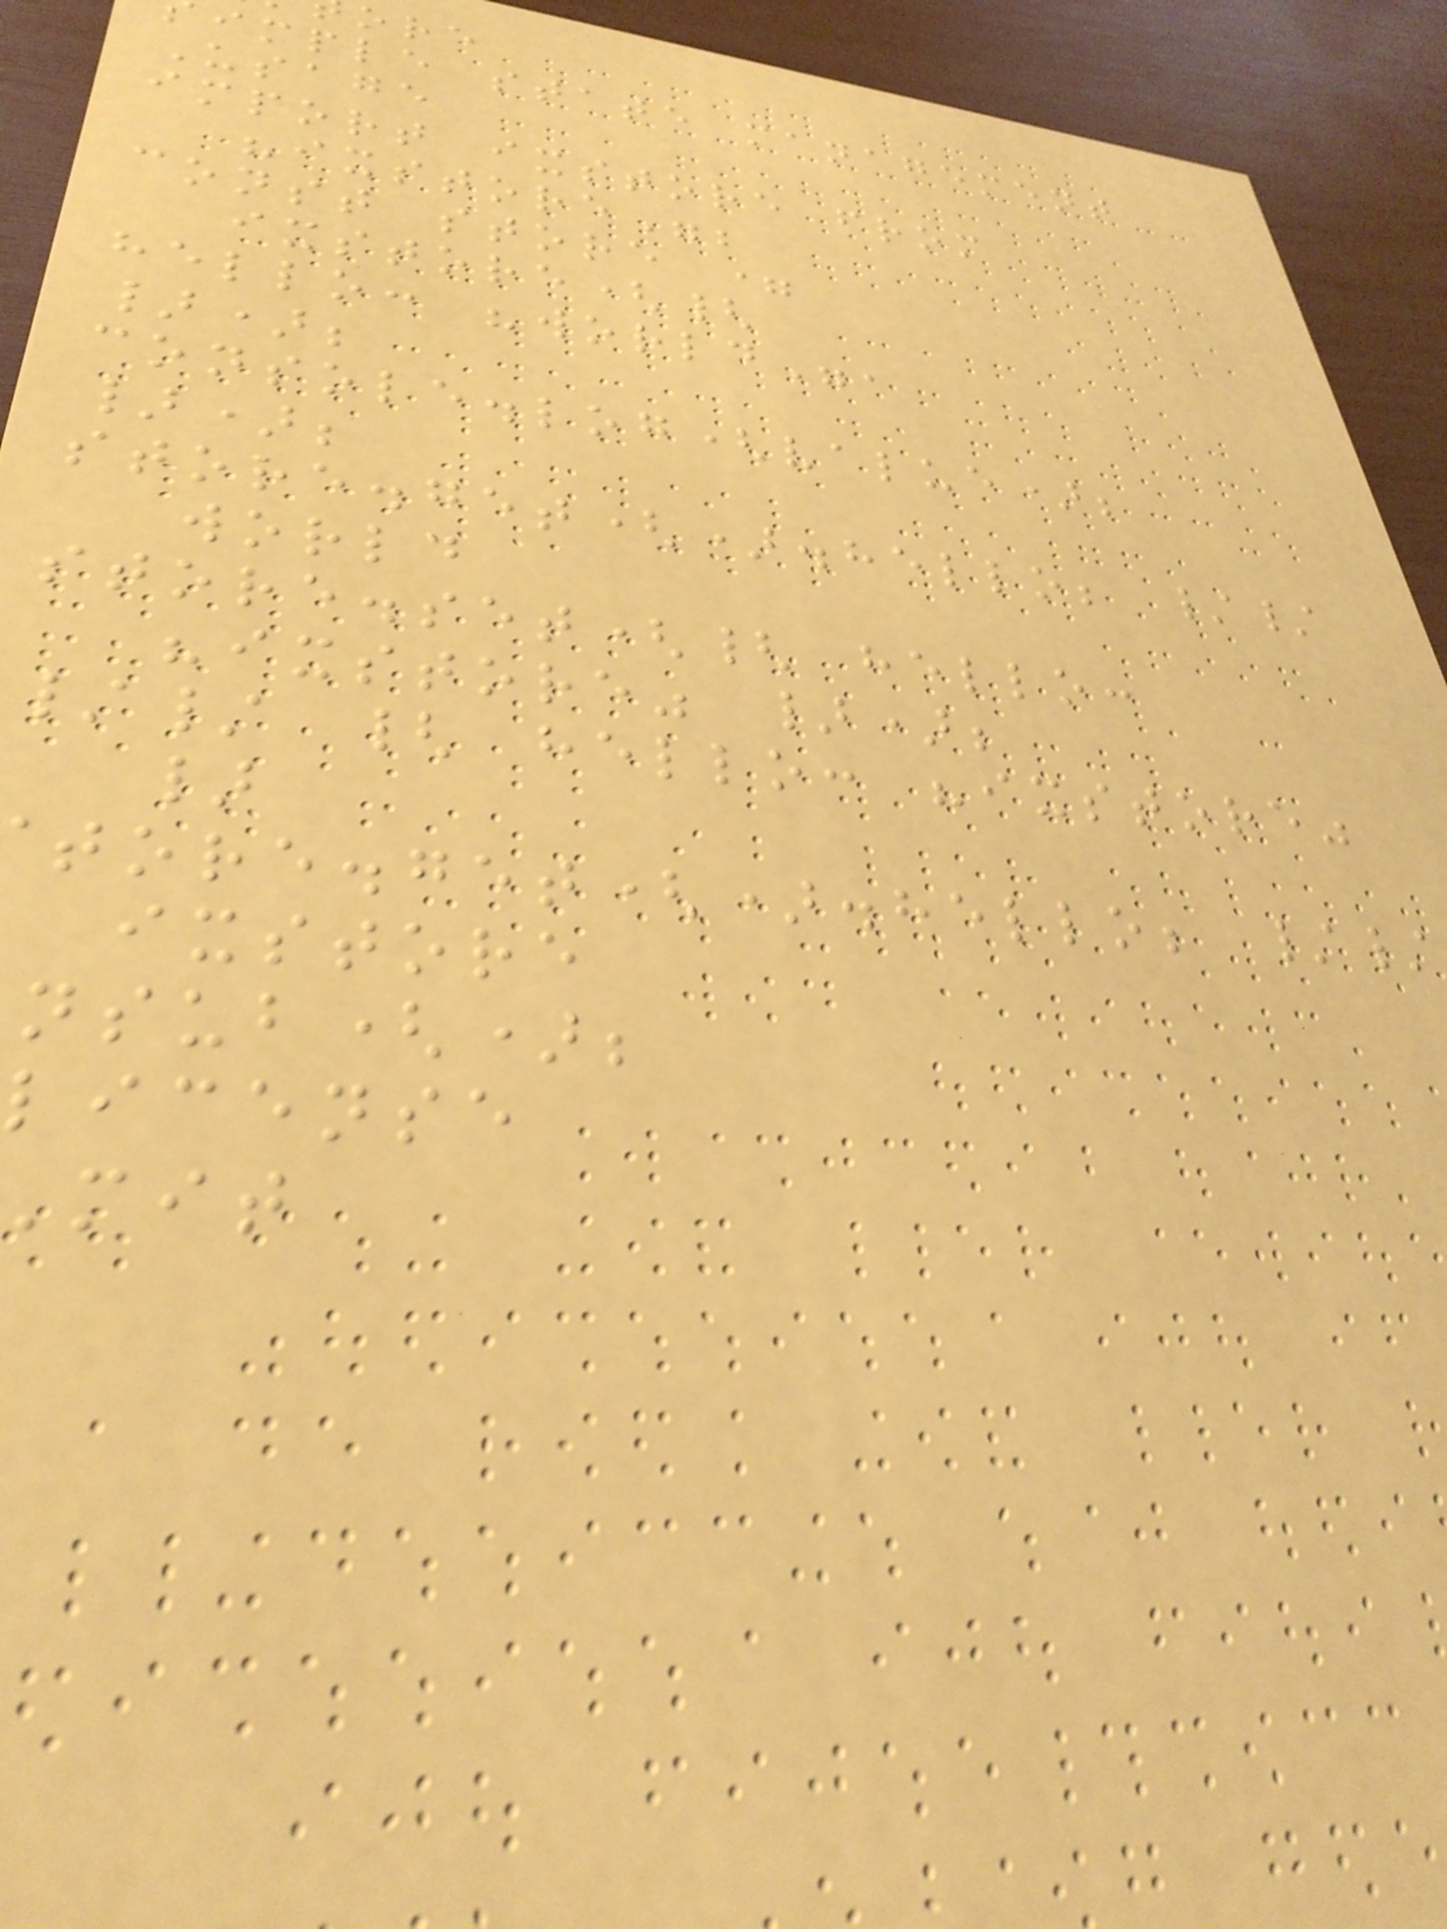imple state management
Usage
import ixstore from
"ixstore";
const store =
ixstore({
hello: "world",
});
console.log(value);
});
store.get().hello; //
world
store.set({ hello:
"ixstore" });
// { hello: "ixstore"
}
tore.get().hello; //
ixstore
nsub();
license
